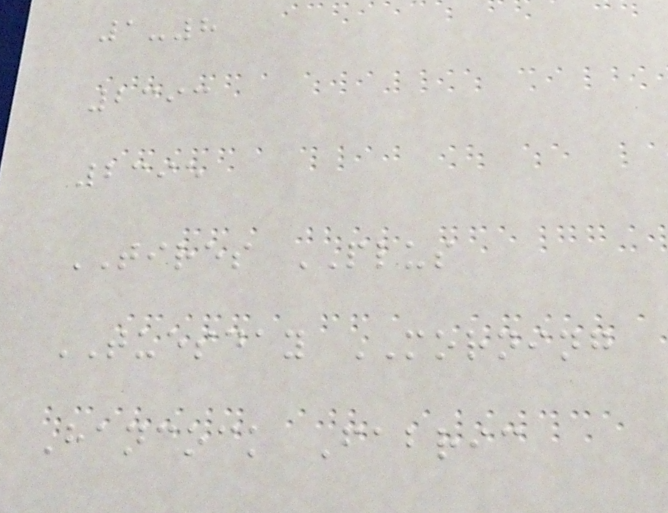1-8
2393
2395
TIRES PLUS
TUESDAY MORNING
Hancock Fabric
